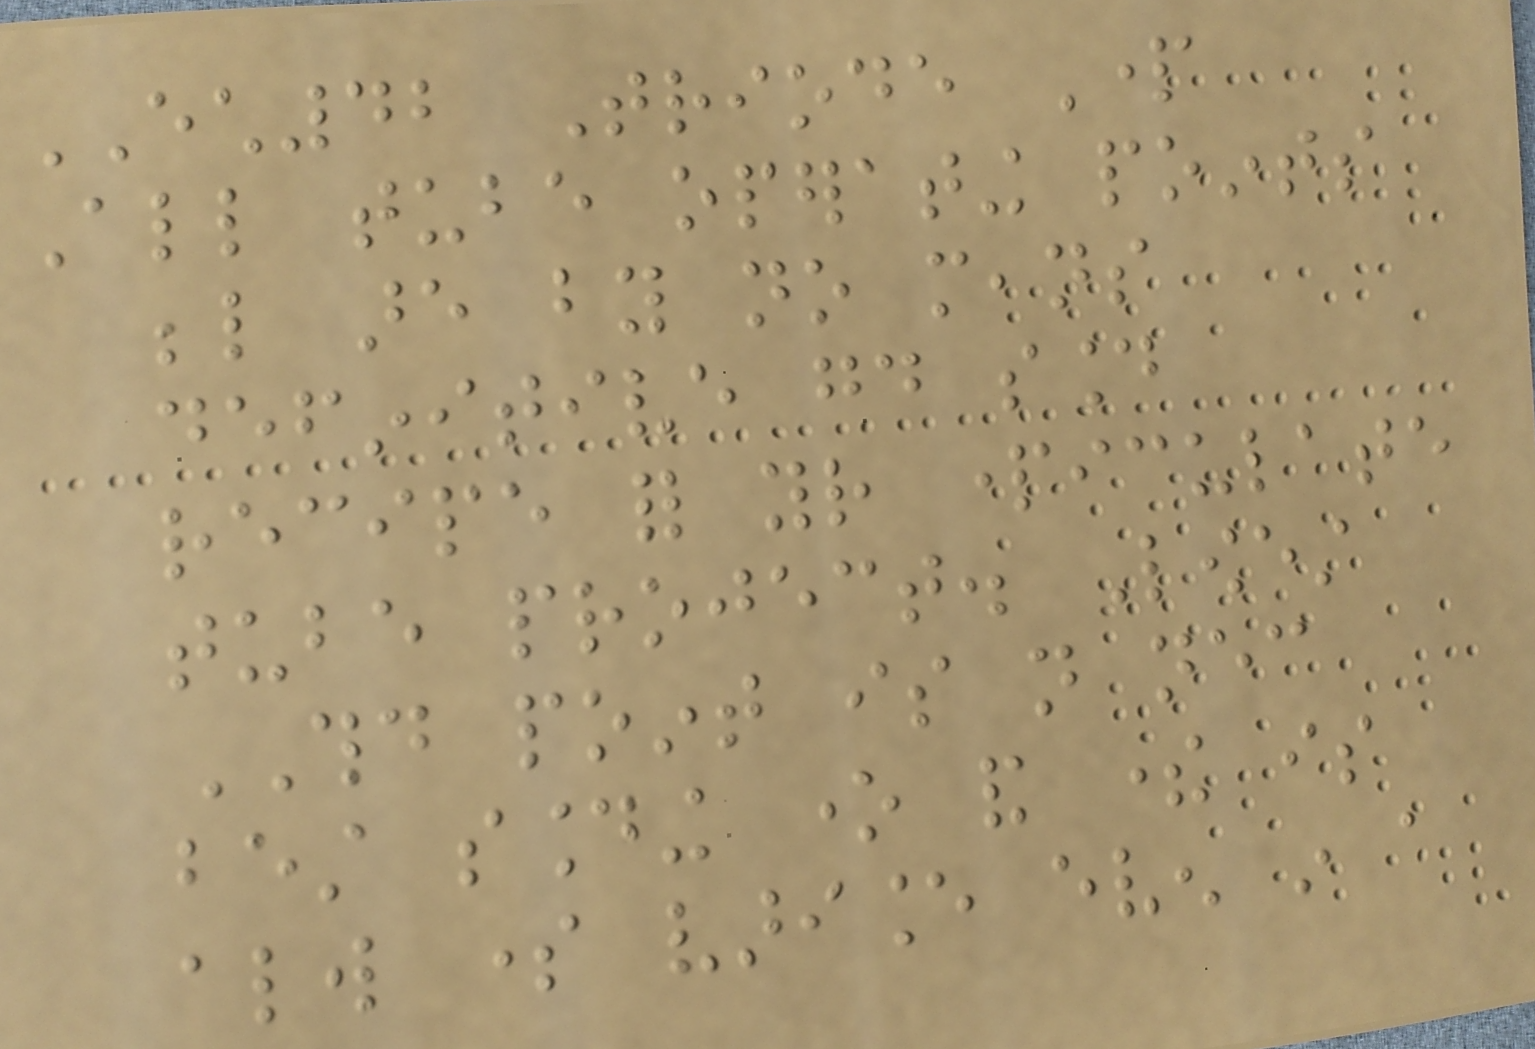ECH42 Triode Part
All tube operating points
below are by no means
definitive good sound
recipe for your particulate
tube project. Lowest
THD point is not necessary
best sounding one and there is
always some variance even in a
